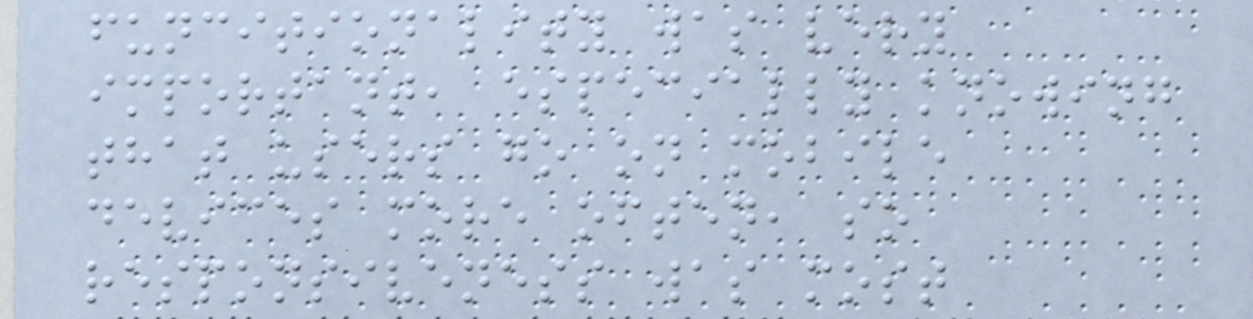funcitionality was very
important, especially knowing
that users go on mobile
devices more often, so
responsiveness was most
